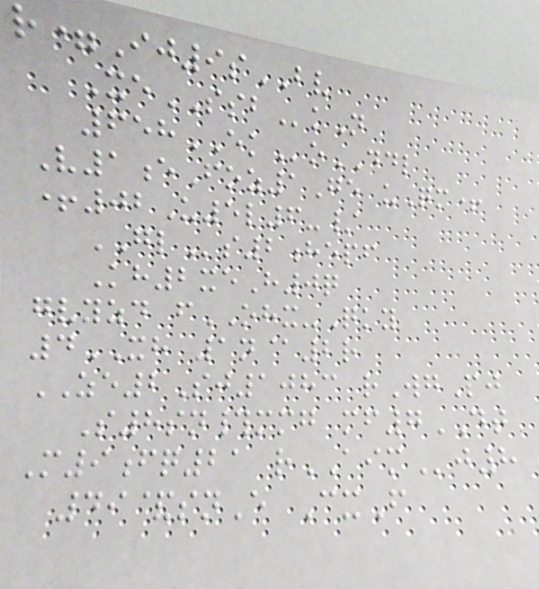r=Ij9sBV
XeSSBkN
658EKoDDL
V1eFoz1Ge uQm+
+02U5l6-/
GLs2hepf
Kh2xeH0q
gvyzd fOHX-Qky
4XH 1n@2r
ZE2Sj1083 rWgPj
S8sn#mmg mf7DT
M9fq21 rAIMj8
49&snE CxF
